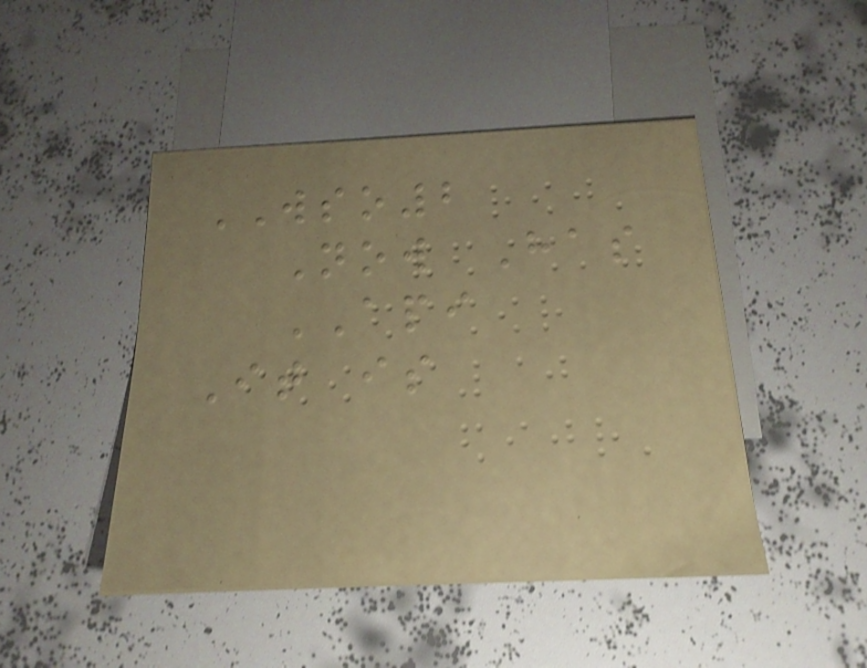WSO2
Now Has
API
It is
